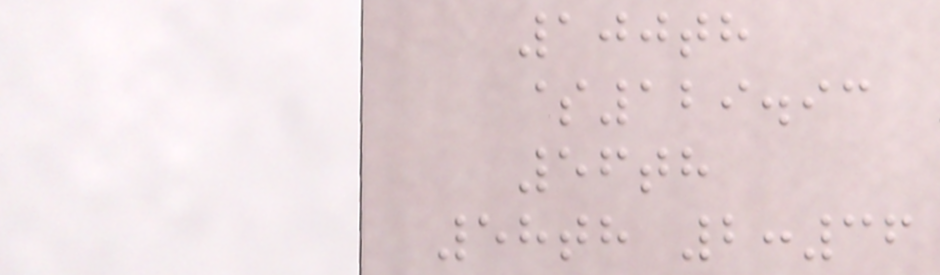100th
$129.93
56th
58th 2:36
